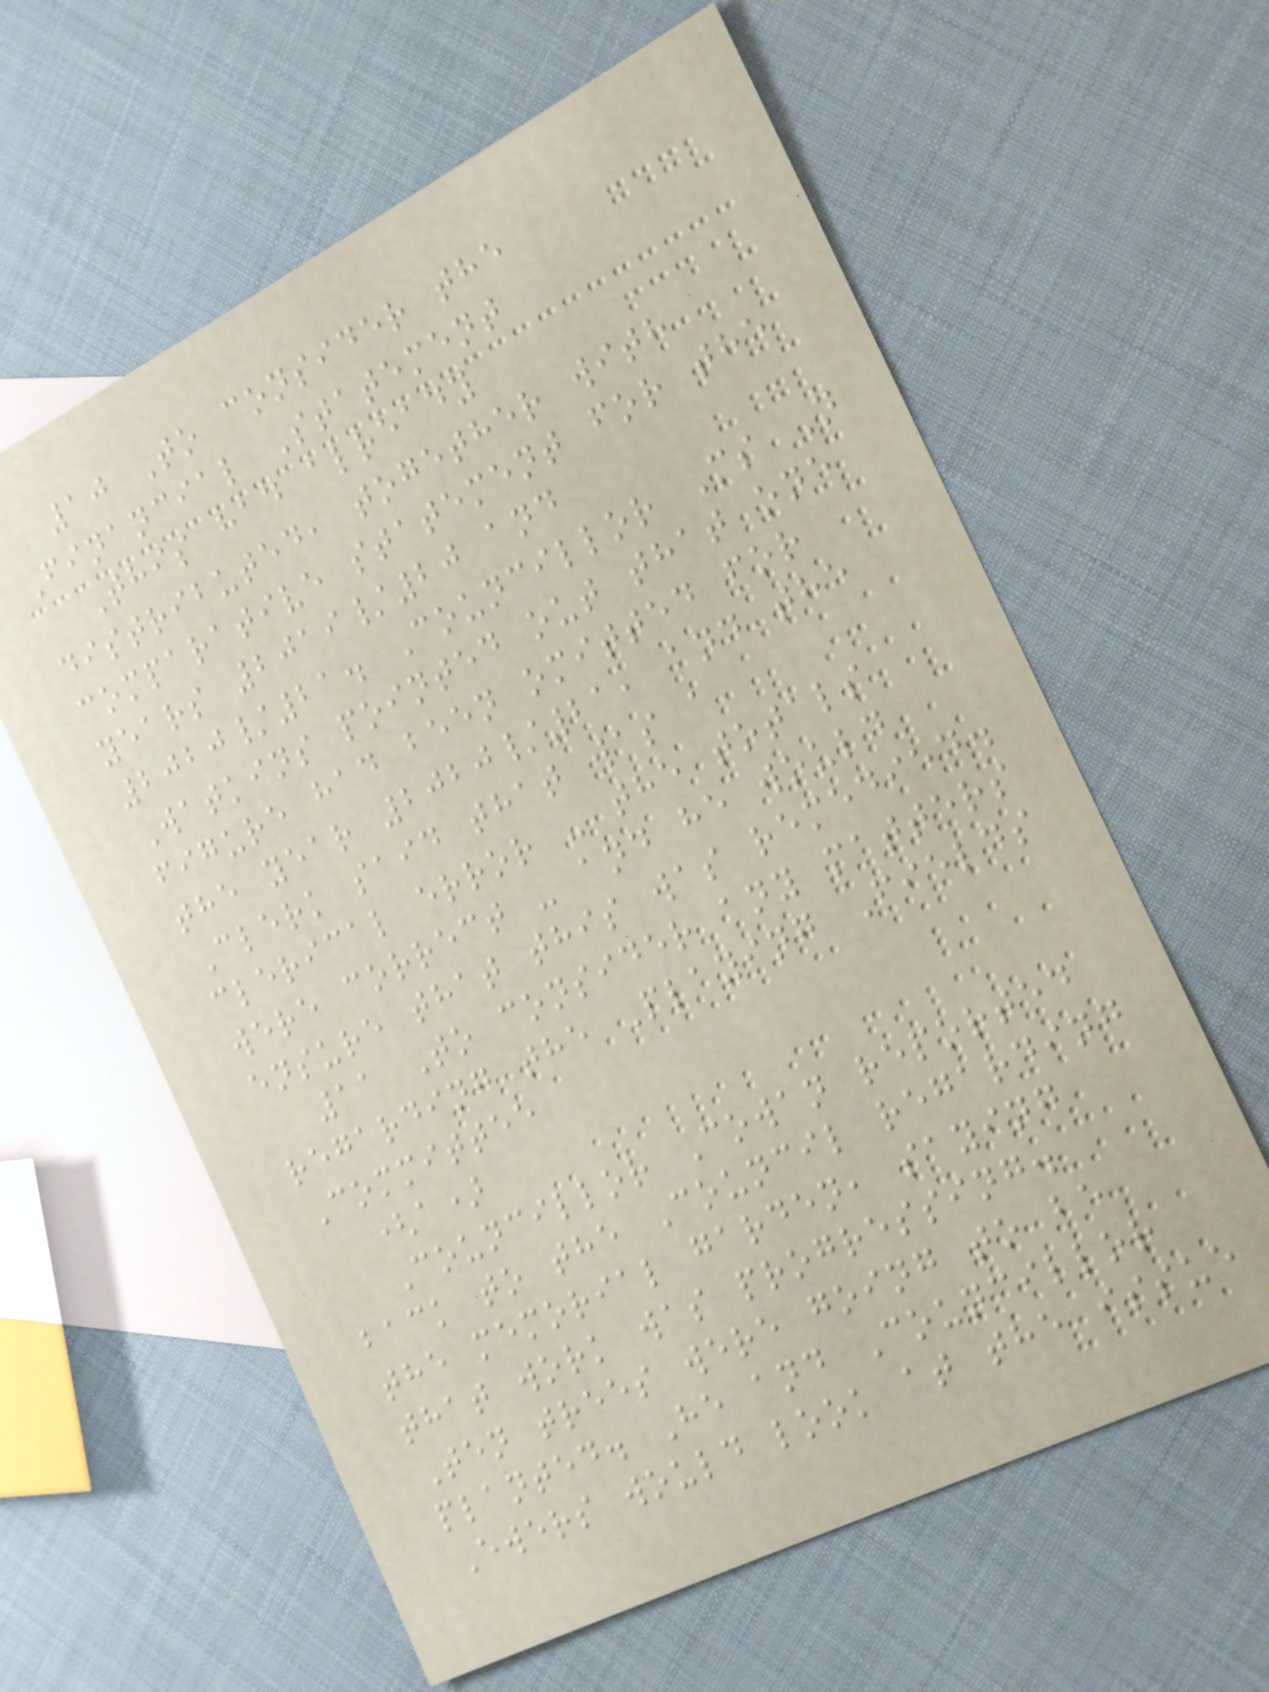10 To consider the
Financial Statement
This had already
distributed, together with
comparative statement for the
years 2019/20 and
2020/21. Councillor Ms N
Watkins pointed out that one
figure had been omitted for
the year 2020/21, and the
Clerk said that was a
clerical error - the totals
were correct - and he would
ensure that this was remedied.
11 To consider any matters
regarding the Playing Fields
Committee
(a)
Councillor Cowan reported
back to the Council regarding
the memorial garden, saying
that work was progressing.
Ten trees were going to be
planted. He and Councillor
Ewers would look at the issue
